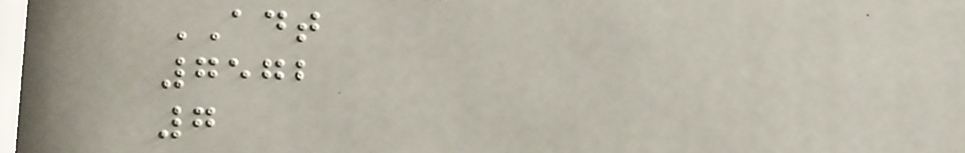ADT
7572
7
